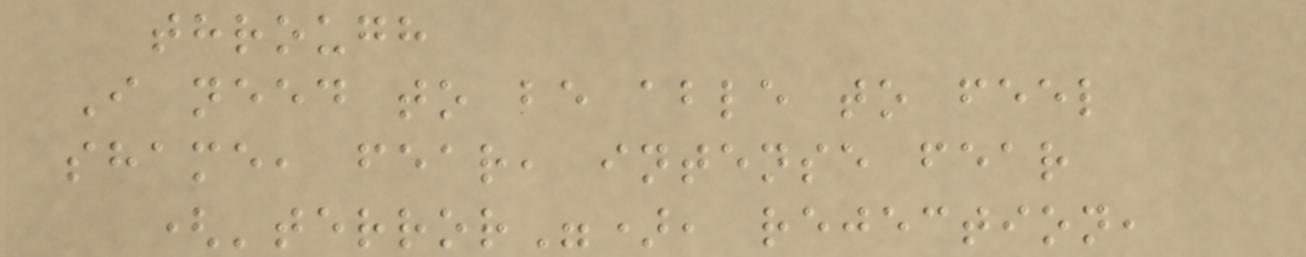through
I need to be able to feel
shame, fear, intense fear
('terror"), rejection,
